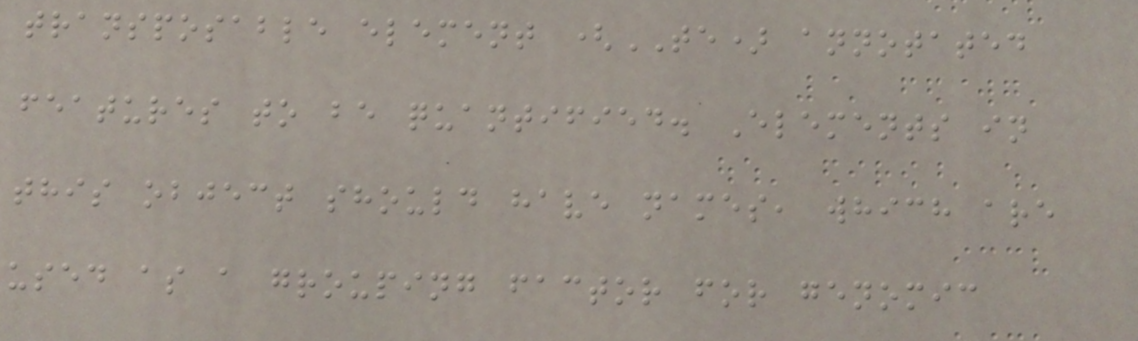transposable element (TE) annotated
features to be quantified. Elements in
this object should have names, which are
used as a grouping factor for genomic
